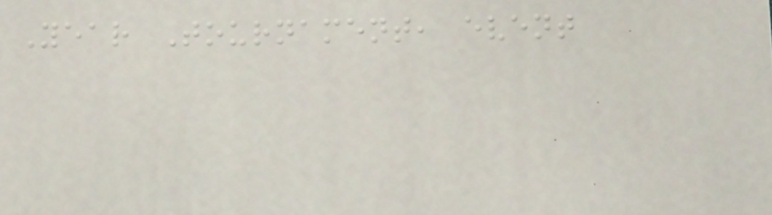Year Tournament, event
